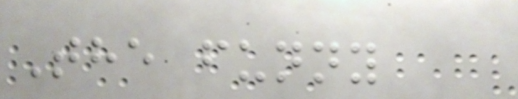The funny
